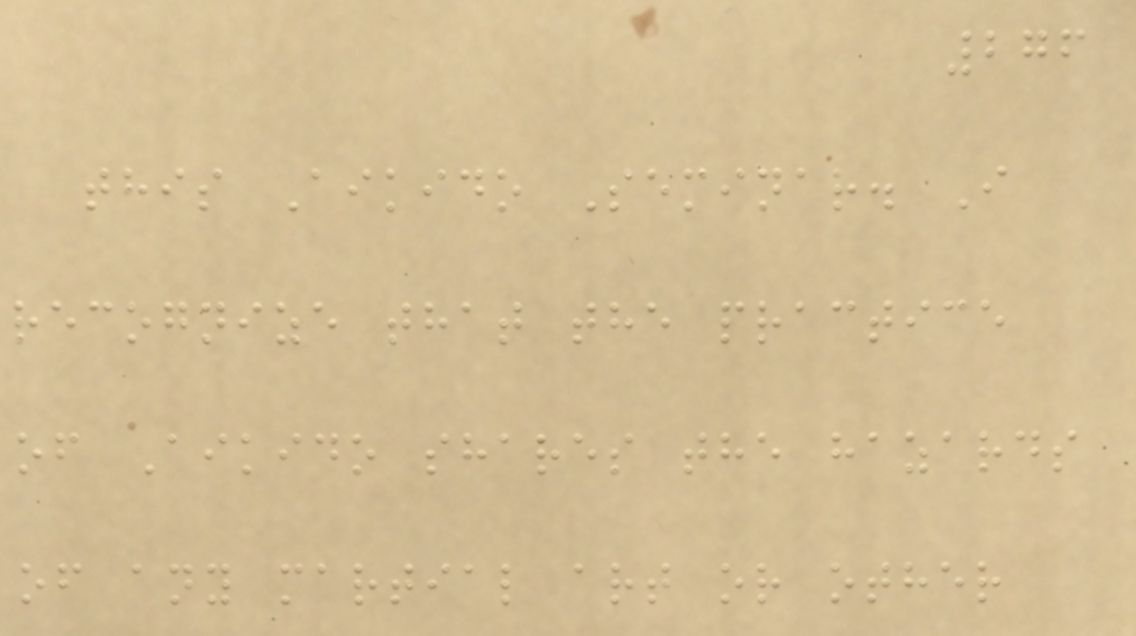276
this Aikido Seminar. I
recognize that the practice
of Aikido shares the hazards
of any martial art or other
